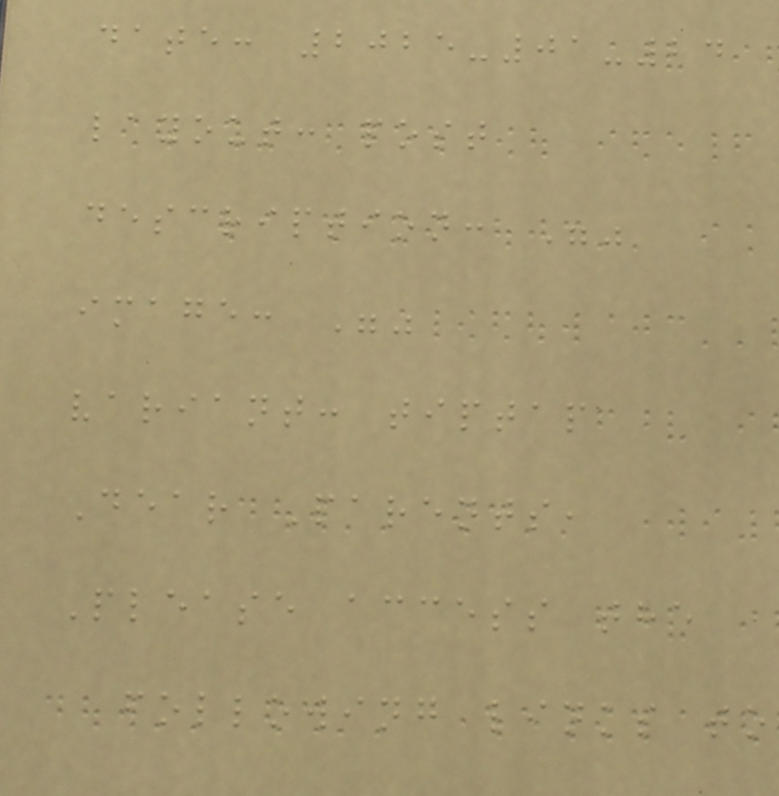date: 2025-01-24
layout: post
description: ""
image: ""
variant: tiptap
Dear Parents,
Please access the
following links to
